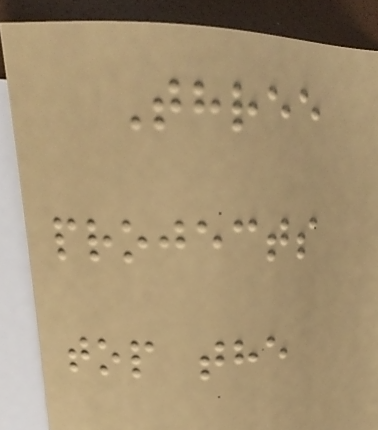Three
projects
top the
